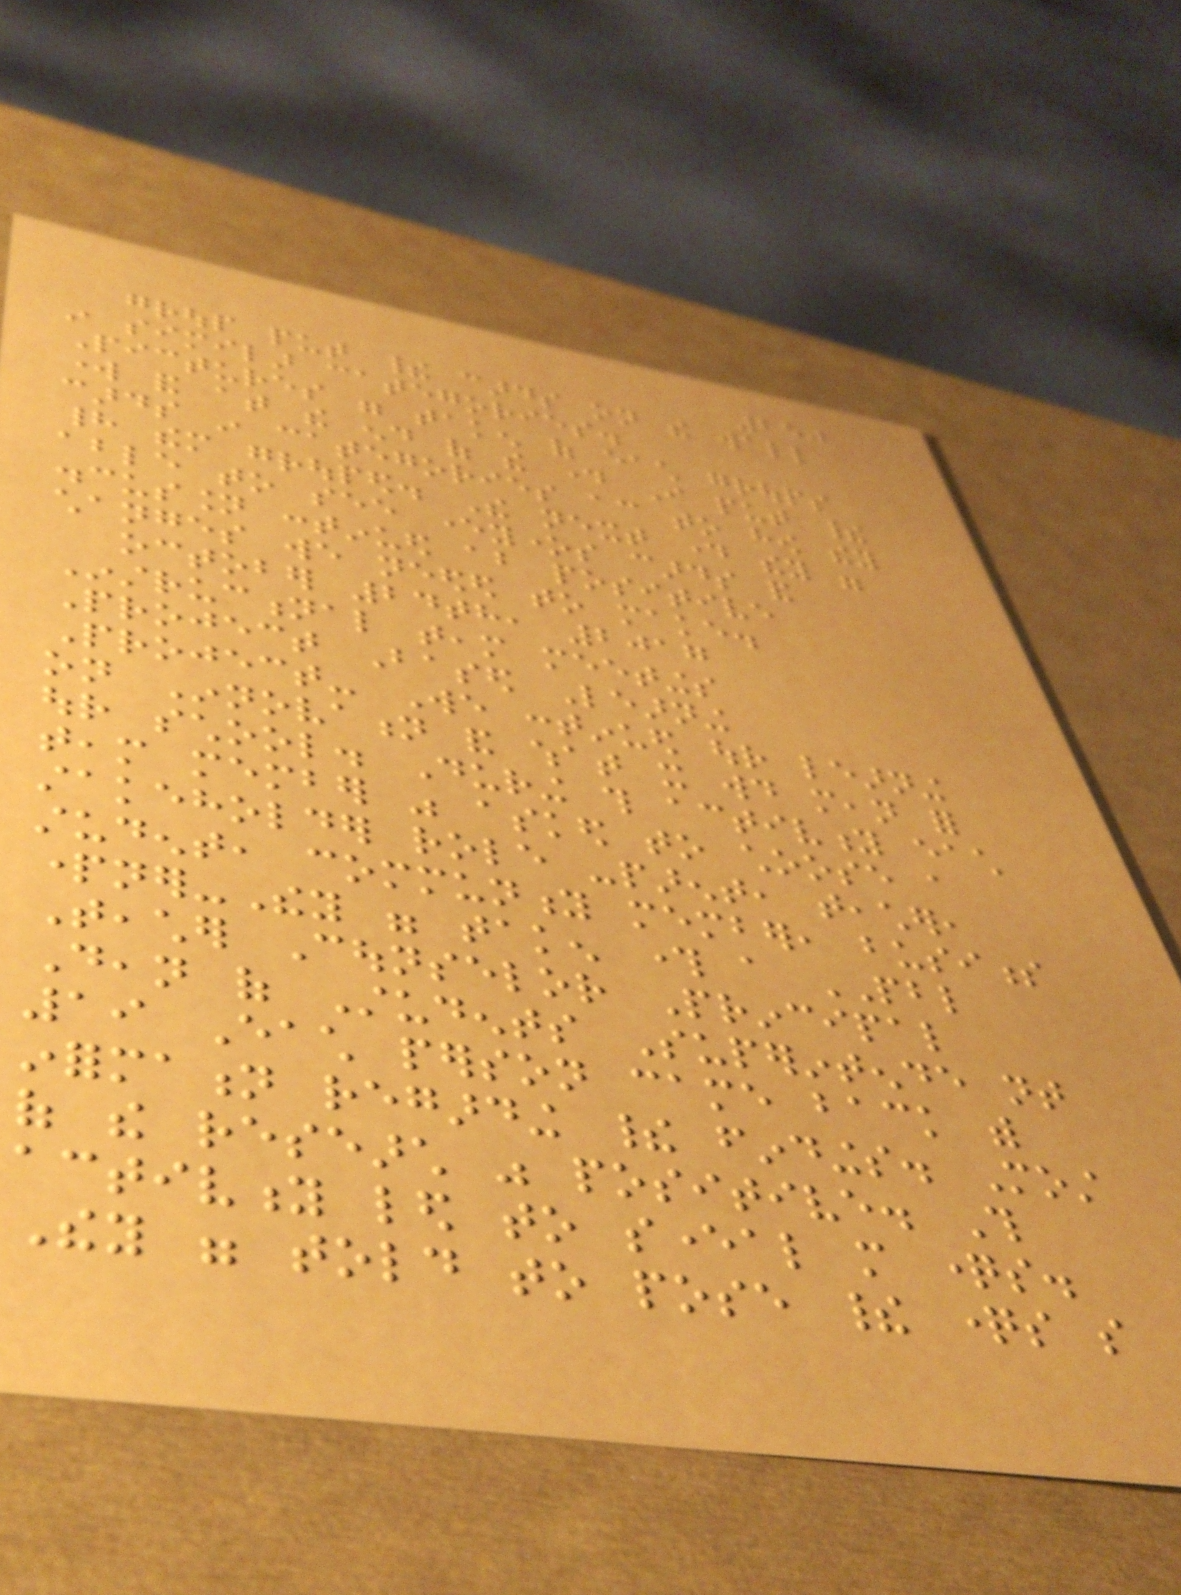250
group put their cards on the wall
in similar categories.
Pictures were taken of each groups
work and at the end of the day I put their
cards in categories according to how they
had them grouped. The next day they were
able to see everyones cards and
discussion continued about positive
changes we needed to make.
october 24th, 2017
Instructional team meetings
Project Based Learning
Project- We continued our learning
on Innovation and what it would mean for
our school. During this activity each
team member was asked to choose a
stakeholder role -parent, teacher,
student, community member, business
partner-They were taken through a PBL
Teacher Counselor Principal
Dean of Students Superintende nt
19 Each person came back with
information regarding their findings. Most
of the research was positive. This
activity led to several more questions.
They were told to pose their questions so
